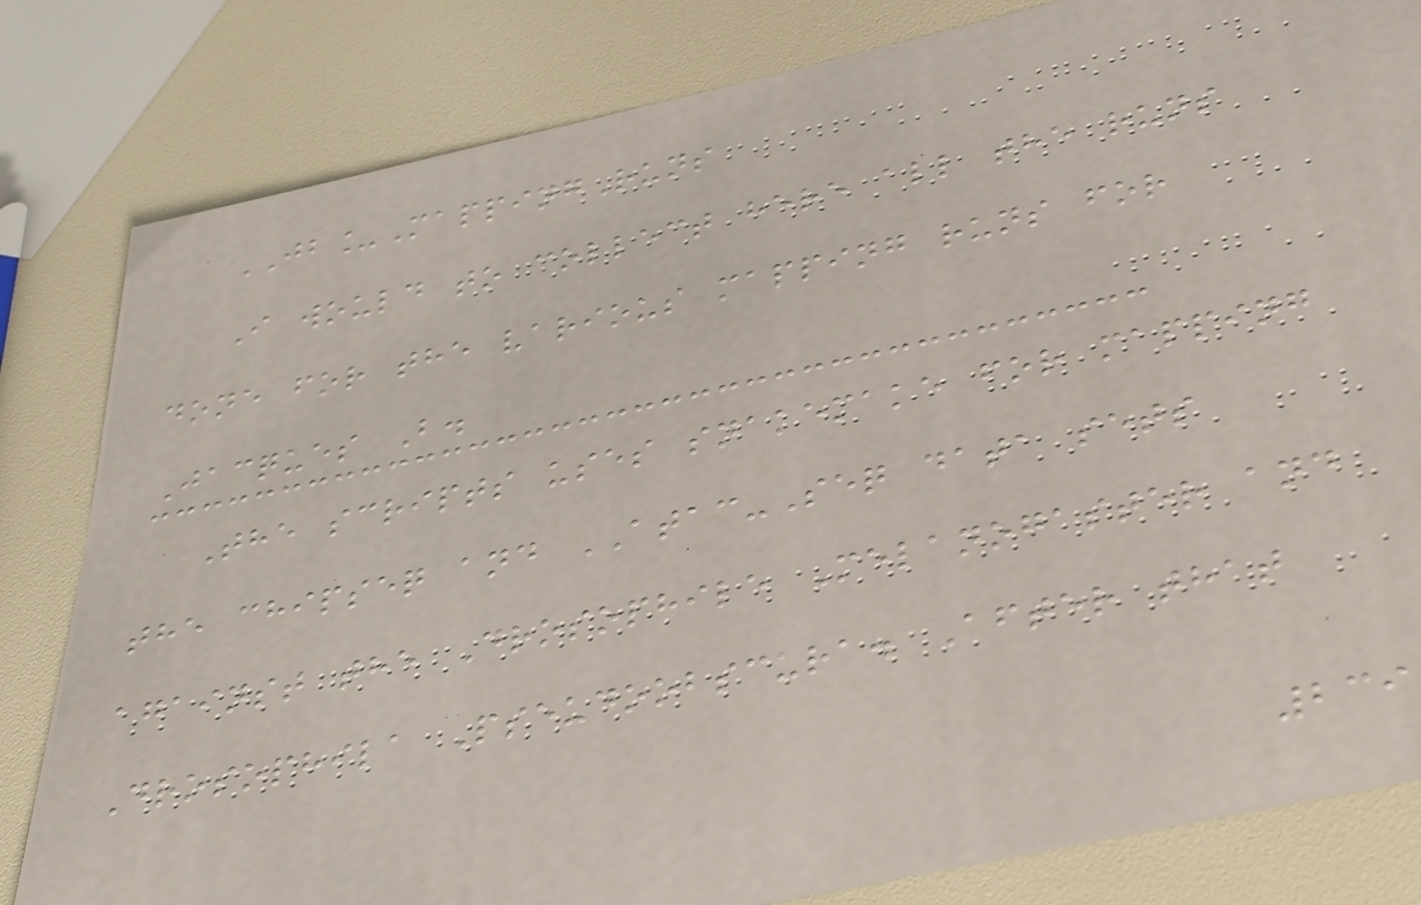JB_MappingRuns
I would to collect here all the runs
done for the various mapping runs for
Jacques B.
The scripts uses snakemake for mapping
the chipseq and ATAC-Seq data sets
against the Drosophile Melanogaster and
Drosophila Pseudoobscura. After that
239
